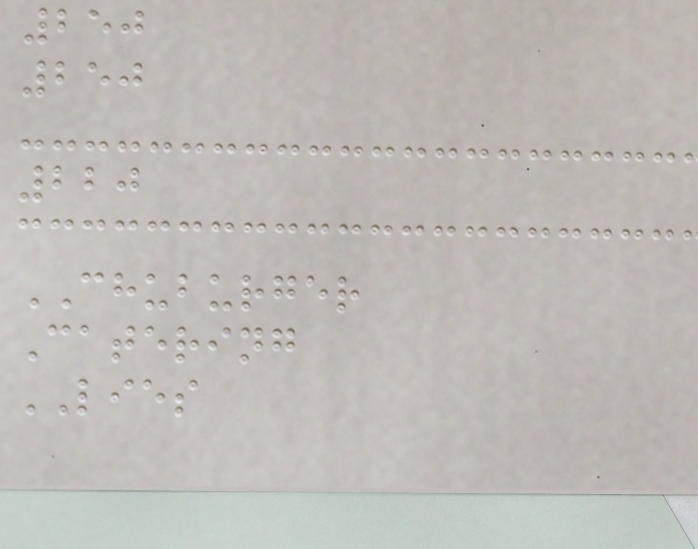250
250
220
CHUBURGER
Catering
LIES
